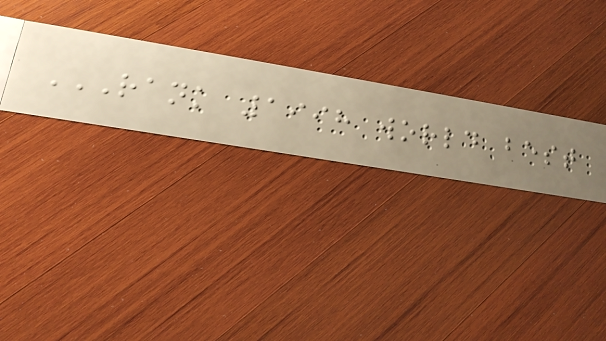RANK 1998 WORLD BEST
